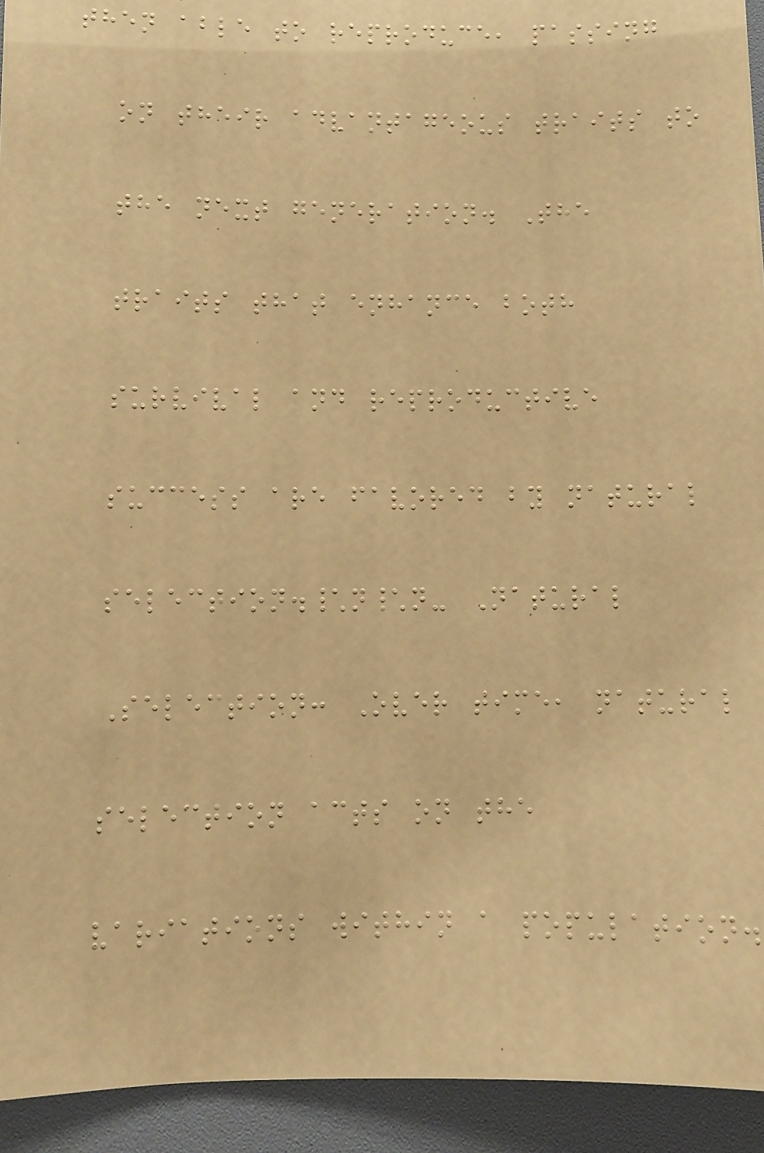then able to reproduce, passing
on their advantageous traits to
the next generation. The
traits that enhance both
survival and reproductive
success are favored by natural
selection.\n\n- Natural
Selection: Over time, natural
selection acts on the
variations within a population.
